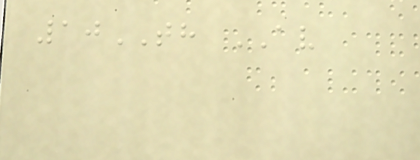10TH AV
